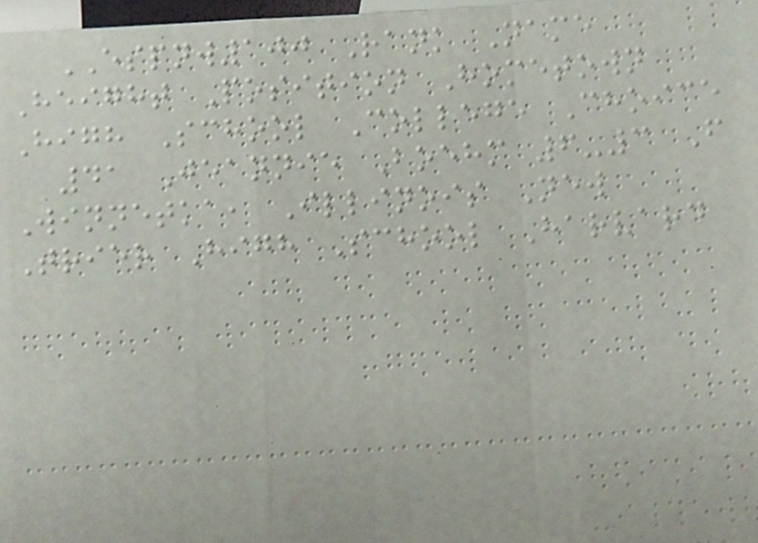ESPNW100 Rank Name
Height Position Hometown
High School College Choice
41 Jeannie Boehm 6-3 F
Winnetka, Illinois New
Trier High School Harvard
